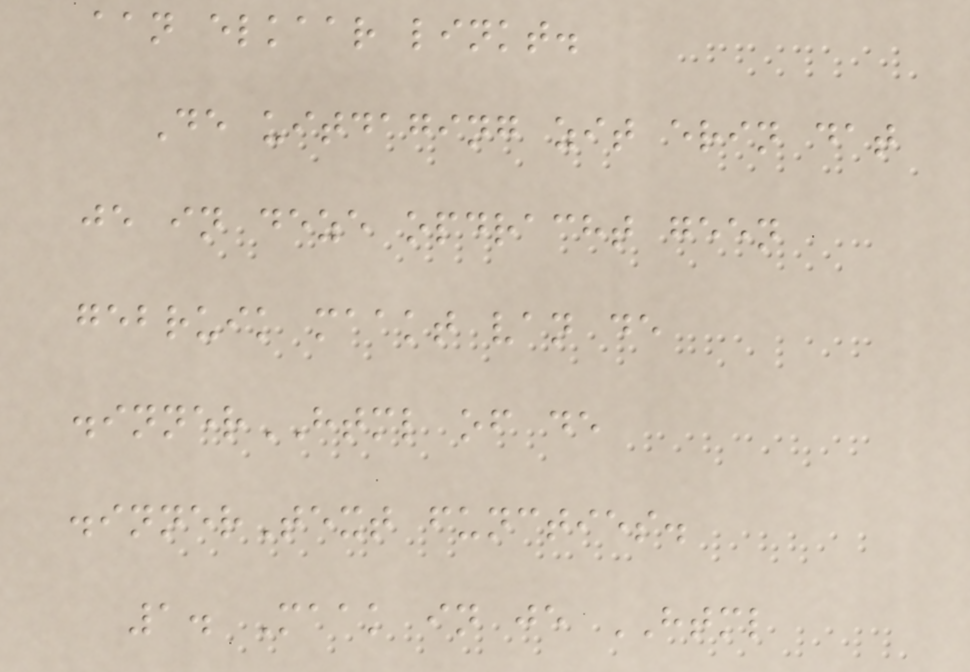aan elkaar linkt.
De uitdaging zit erin dat
je in deze opdracht geen
gebruik maakt van de
.innerHTML of de
.innerText functies.
1. Maak in je HTML
